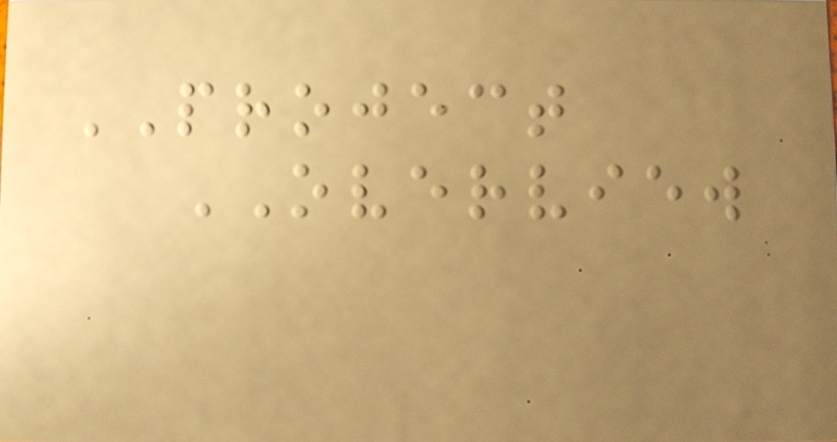PROJECT
OVERVIEW
